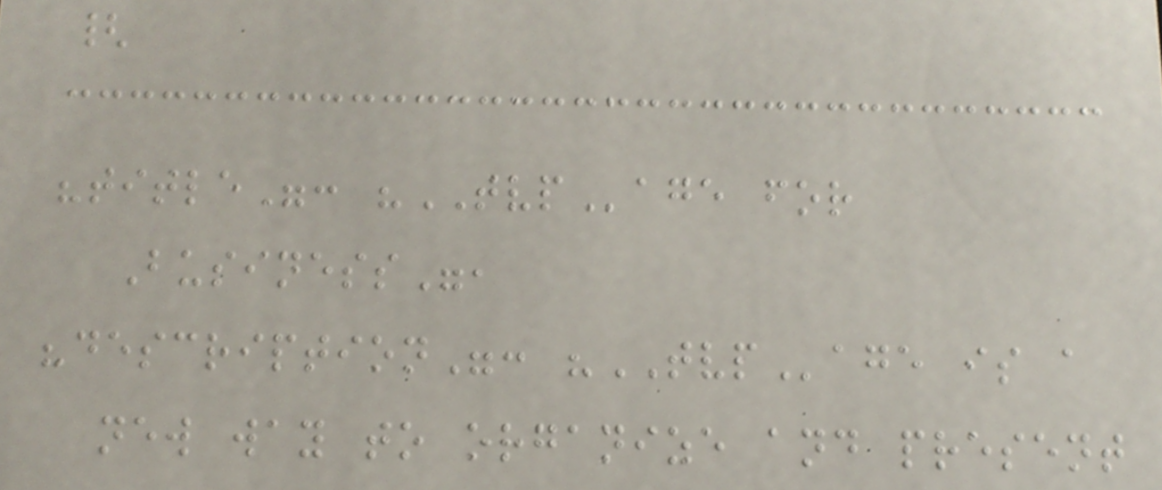{
"title": "TVPage for
Business",
"description": "TVPage is a
new way to organize and present
